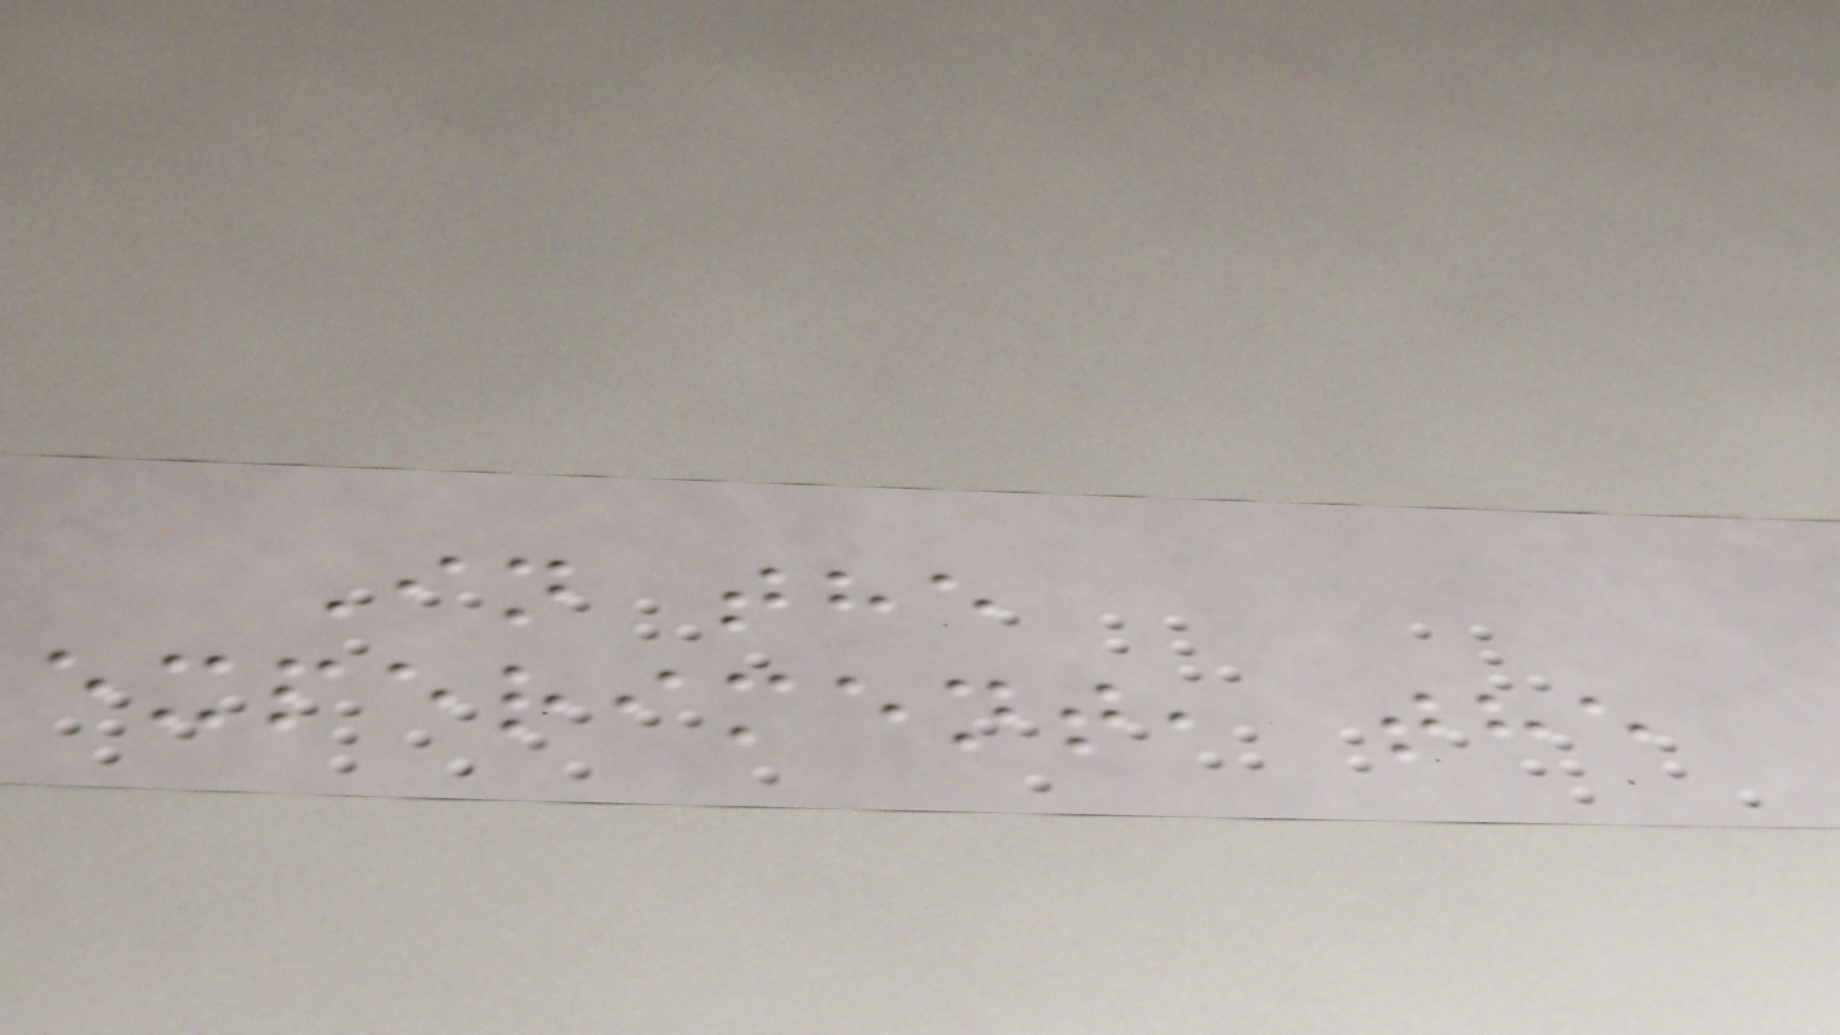In the
experiment, the
